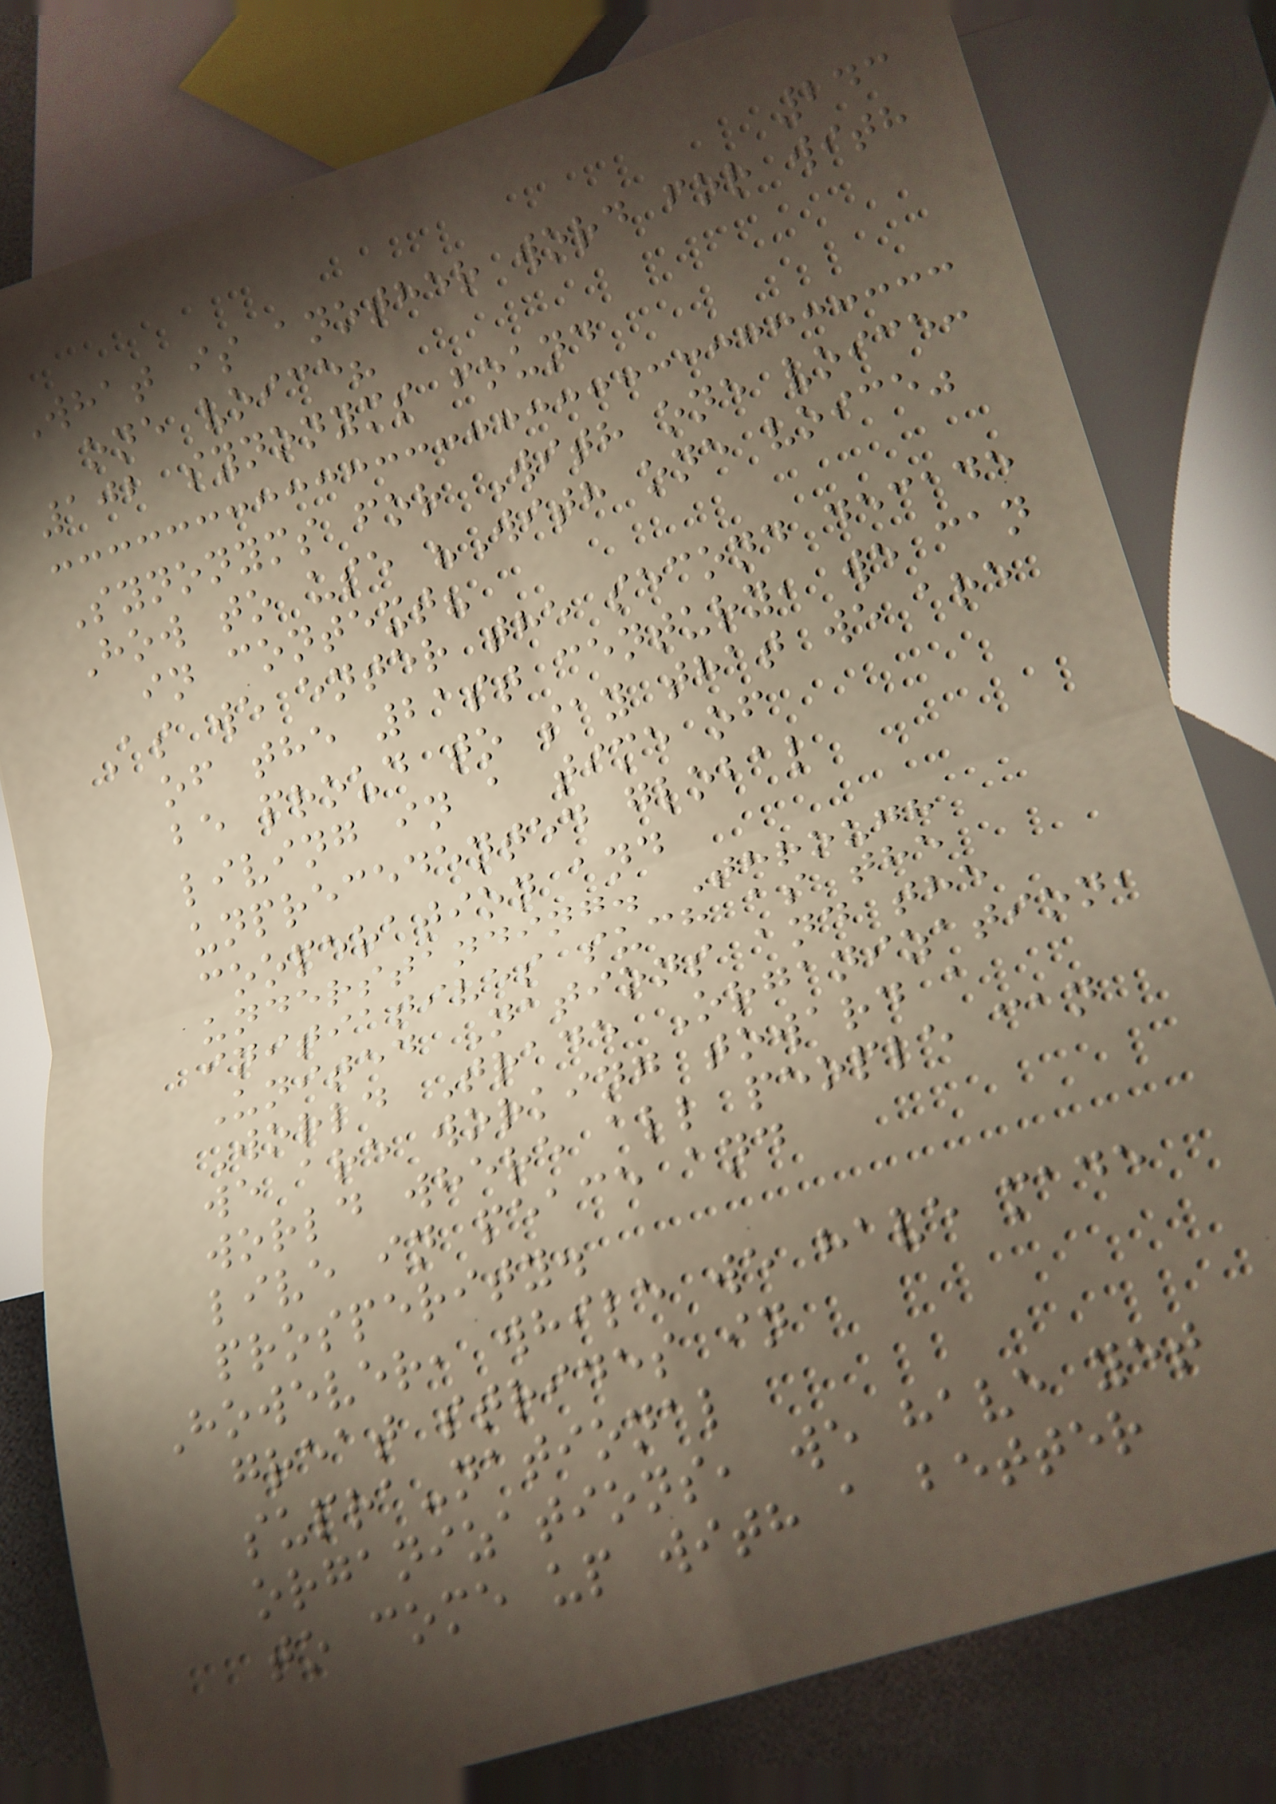243
What is another word for with
one voice?
102 synonyms found
Synonyms for With one voice:
How to use "With one voice"
in context?
As we enter the second decade
of the 21st century, we can
be proud to say that we are
living in a time of
unprecedented global
cooperation and
understanding. Through
initiatives such as the
United Nations and the
World Trade Organization,
we are working toward a
world where all people can
live in peace and
prosperity.
However, while we have made
great strides in
supra-national
organizations, we have yet
to come up with a better
